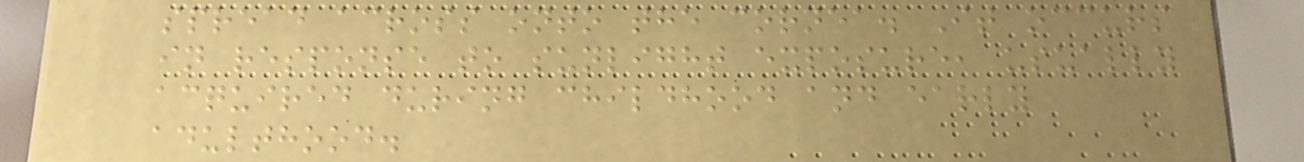spread across onto the cornea. It occurs
in response to sunlight exposure, usually
acquired during childhood and early
adulthood.
